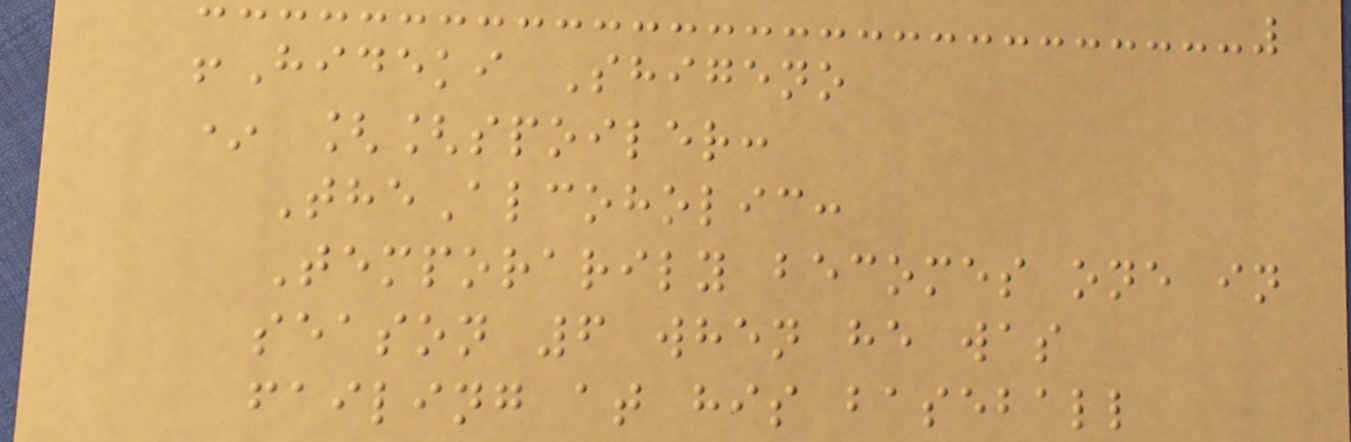!Hideki Shigeno
* [[spoiler:
TheAlcoholic:
Temporarily becomes one in
season 6 when he was
failing at his baseball
